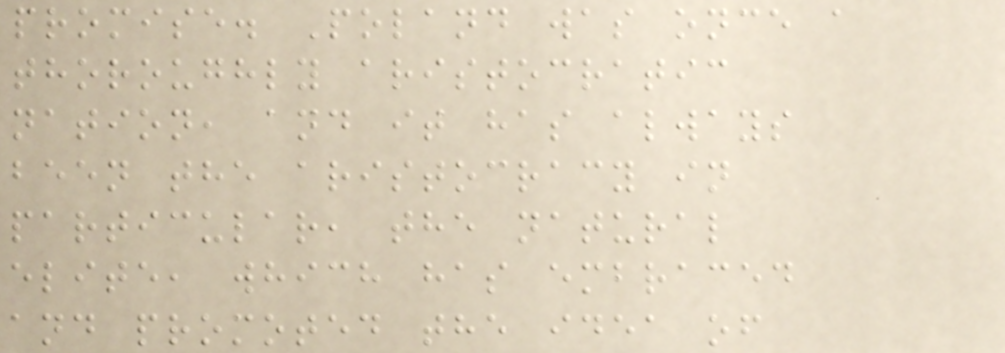promise. Poland was once a
thoroughly aristocratic
nation, and it has always
been the aristocracy in
particular, the natural
elite, which has embraced
and promoted the idea of
